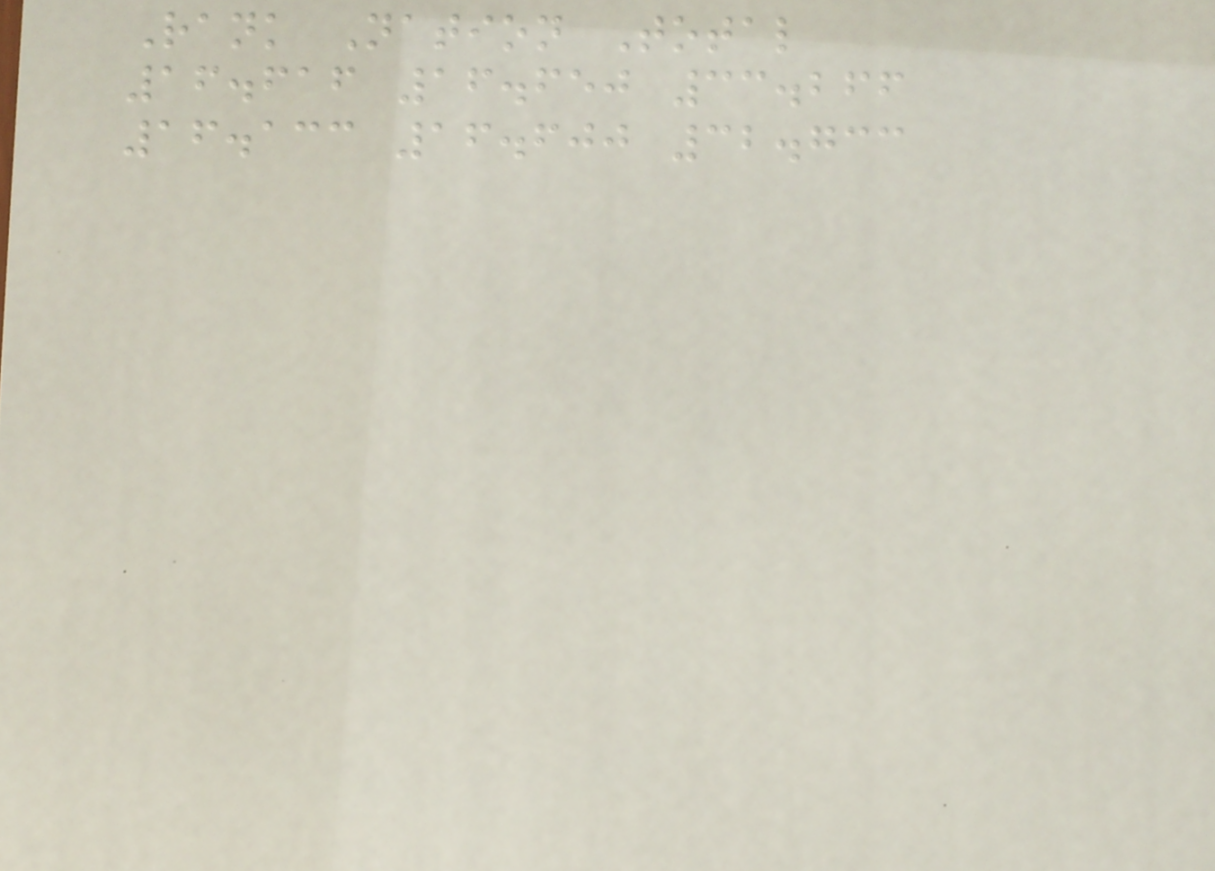Rank Nation Total
16.616 16.650 33.266
16.133 16.600 32.733
